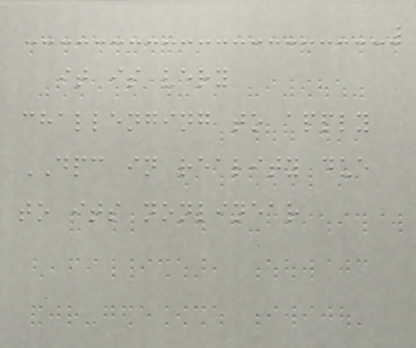it is very
challenging to apply
DPC in reality due
to its nonlinear
